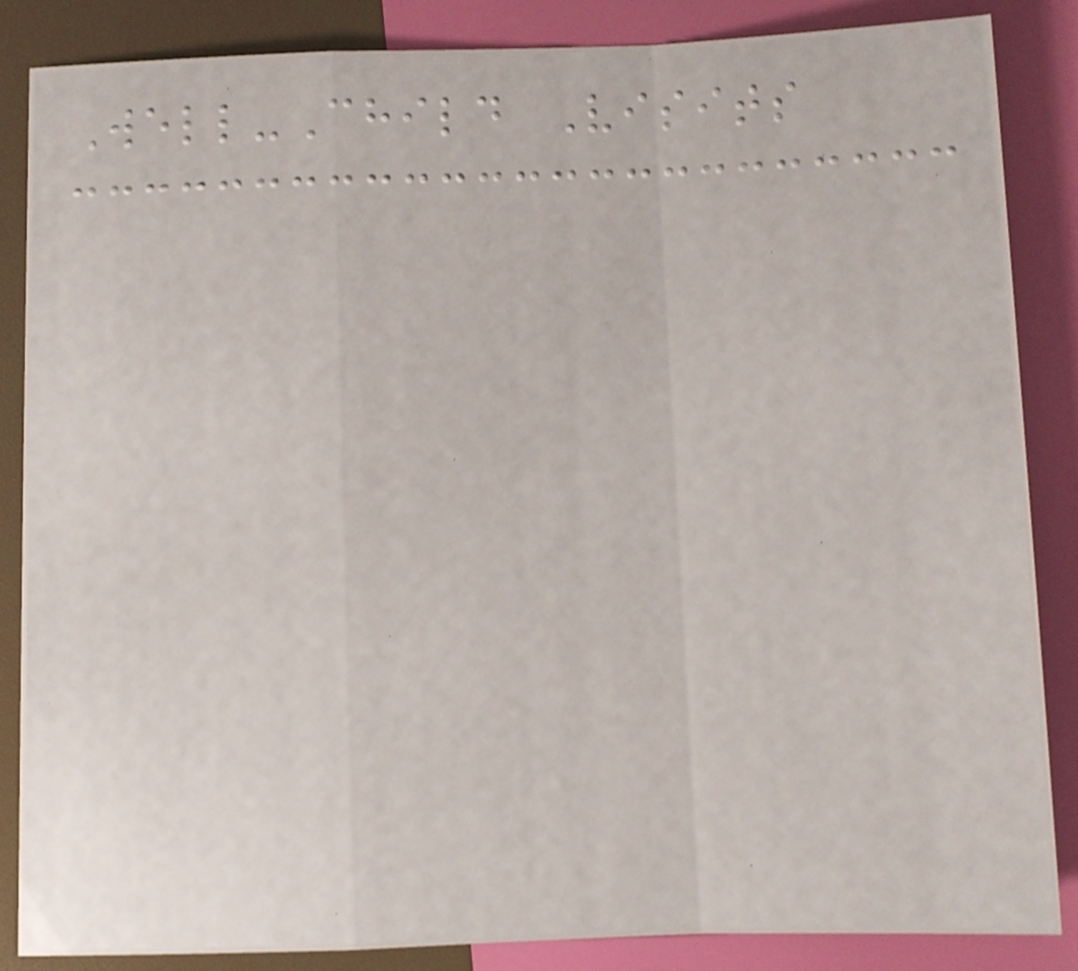Well-Child Visits
